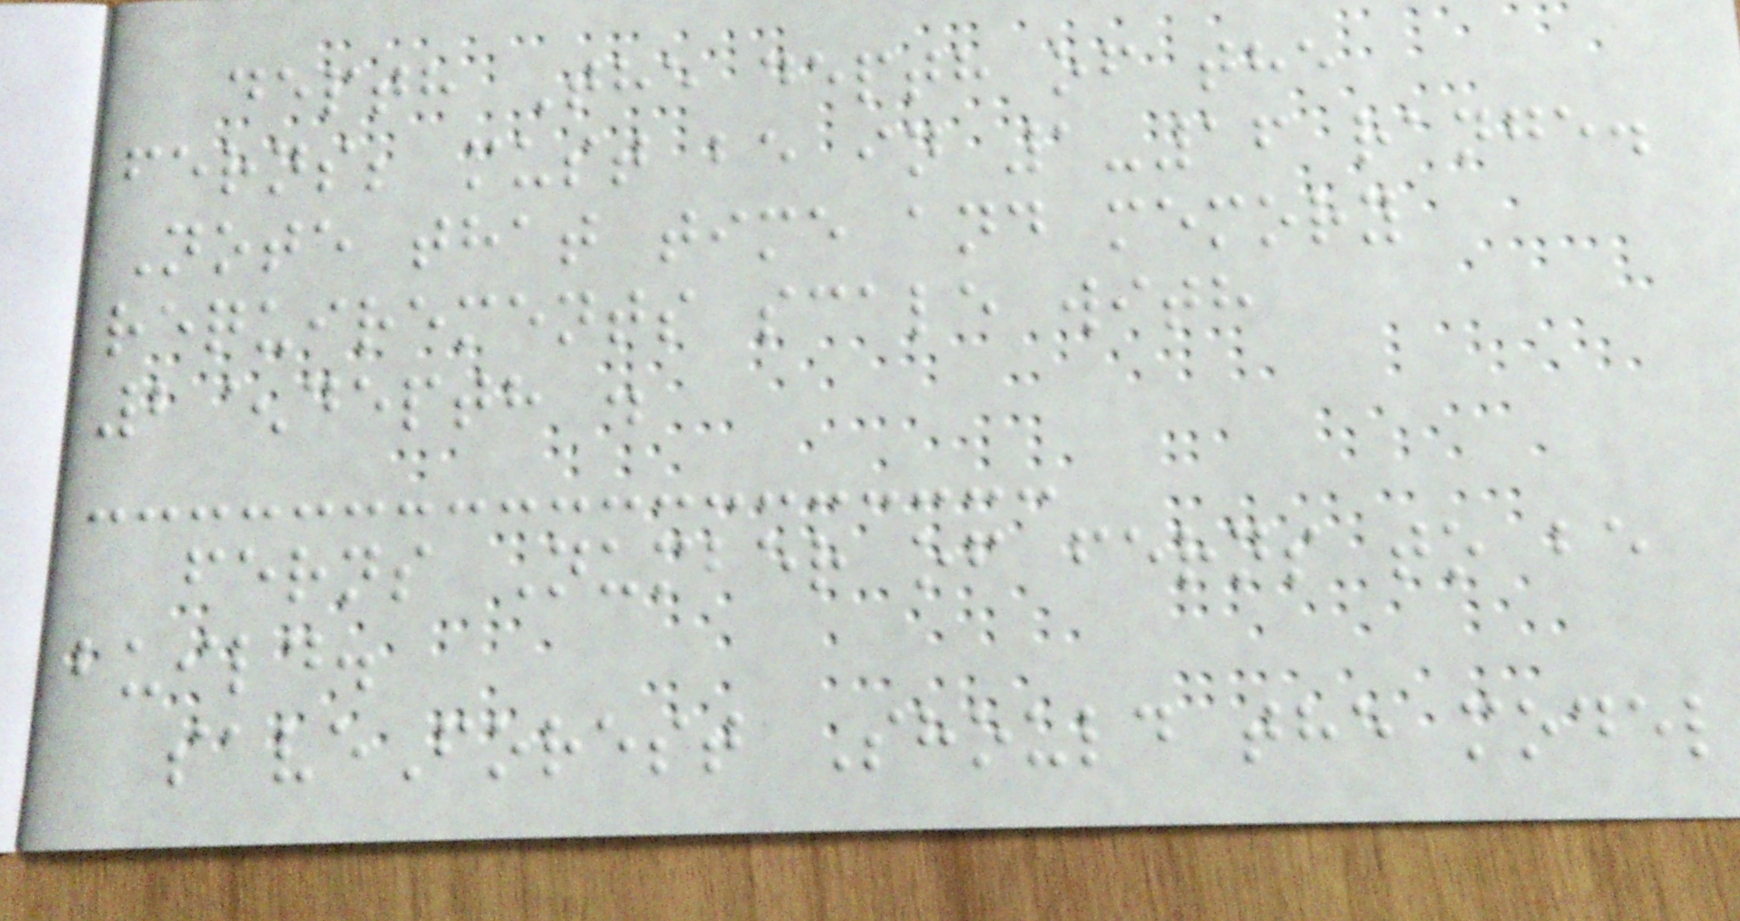depth The depth of the
ferns; must be in 1-16 range.
Note that time and memory
requirements scale with
2^depth .
ferns Number of ferns to be
build.
saveForest Should the model
